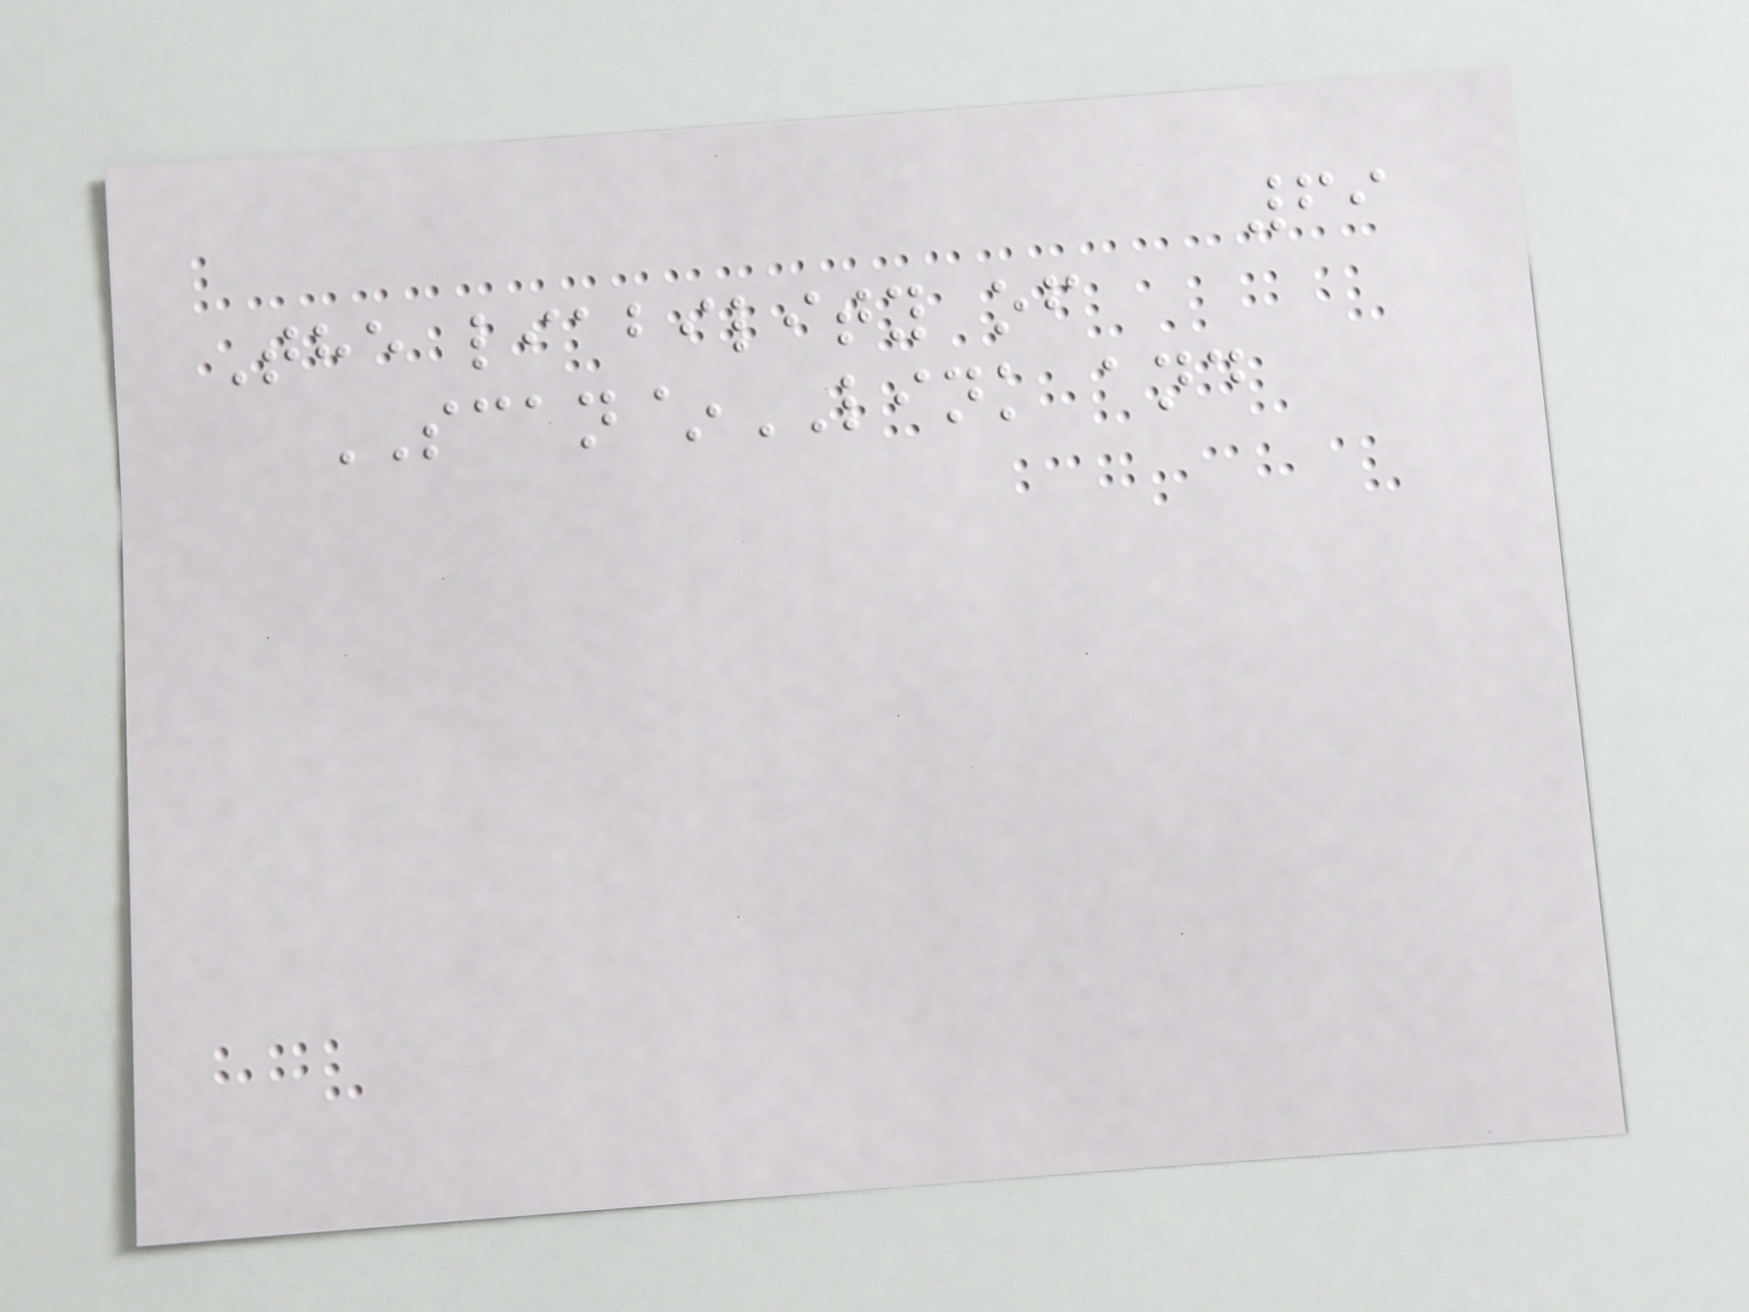69
The liability of
SCAN~LINK and
